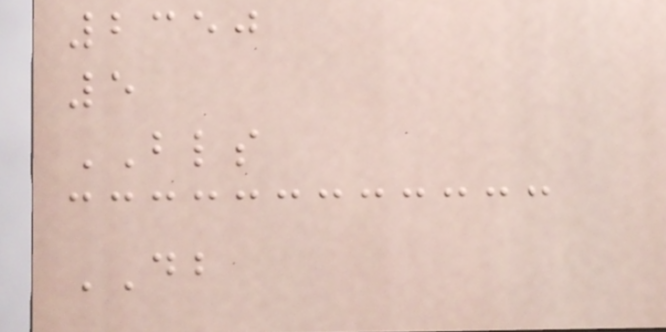2350
5
BLS
DB
